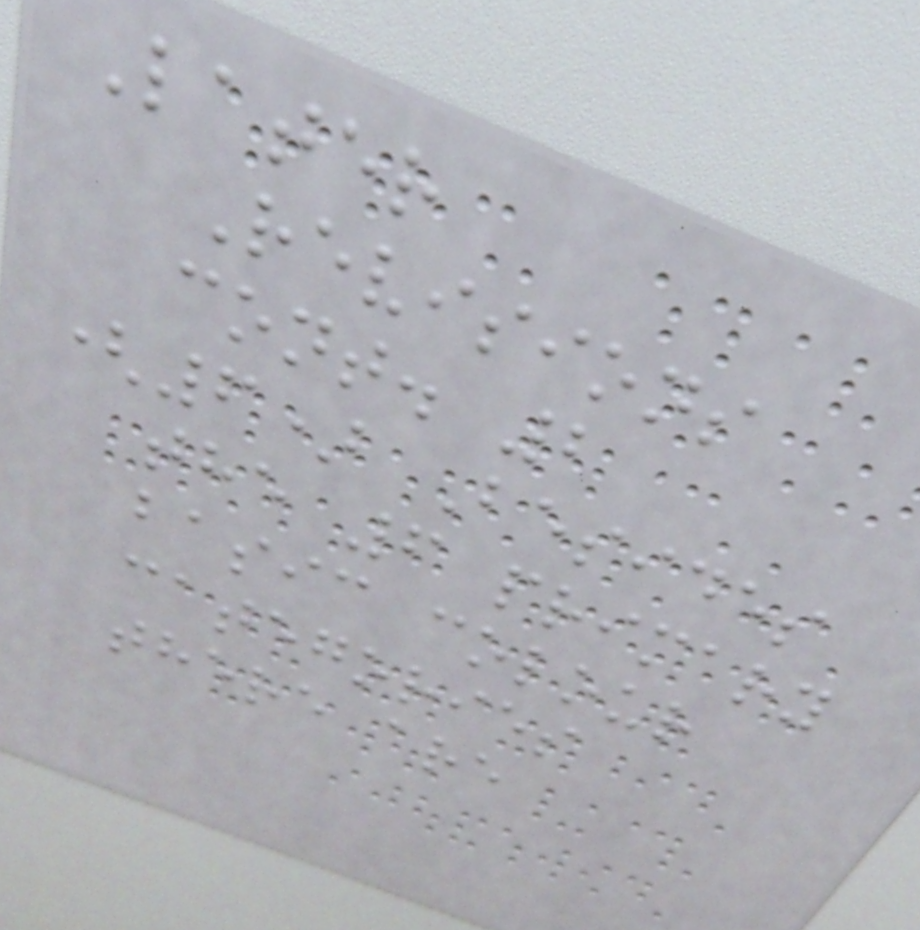Later
Revisions
cont. 2
(6) Besides
the 6 primary
basic colour
categories
there are
